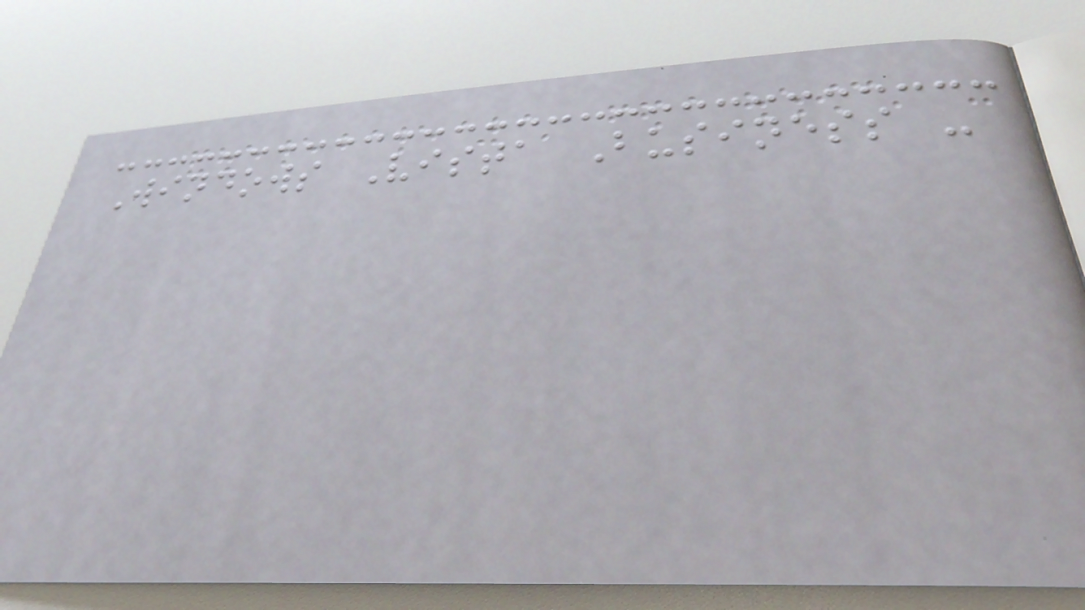Windows Vista Business -
